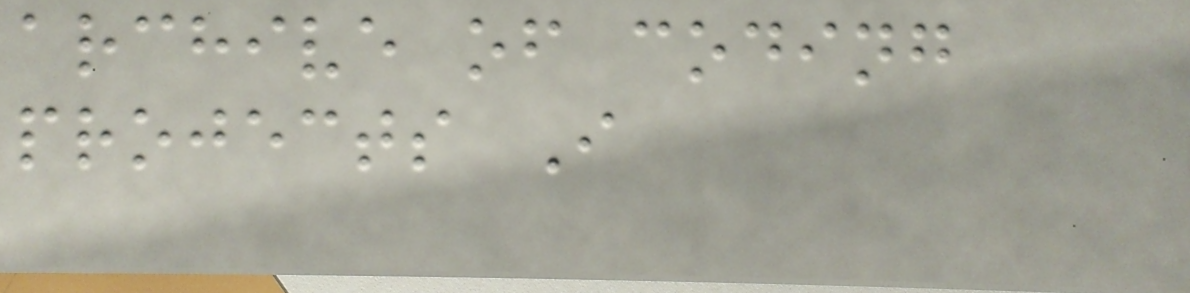archive of coding
projects I
